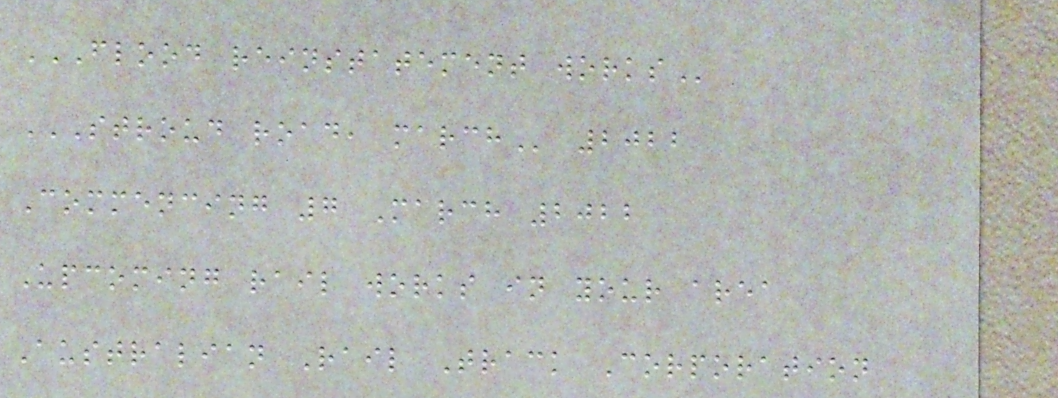FLOOD REINSTATEMENT WORKS
STROUD ROAD, MARCH 2022
Commencing 7 March 2022
Upcoming rail works in your area
Australian Rail Track Corporation
